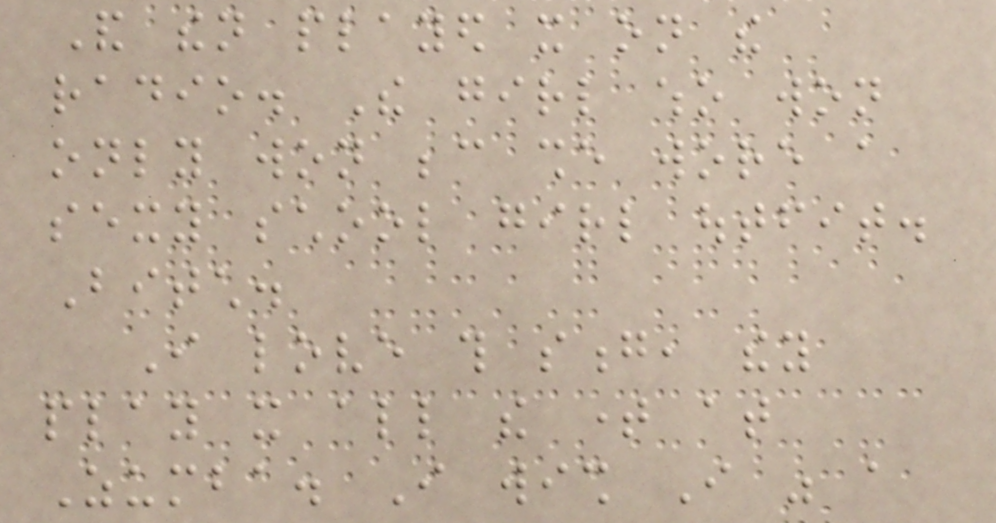And then played it on the
radio. The girl who won
only won because she wore a
sexy school girl outfit.
Bitch.
I love this song, they
play it all the time at
Zumba. I wish I was a
